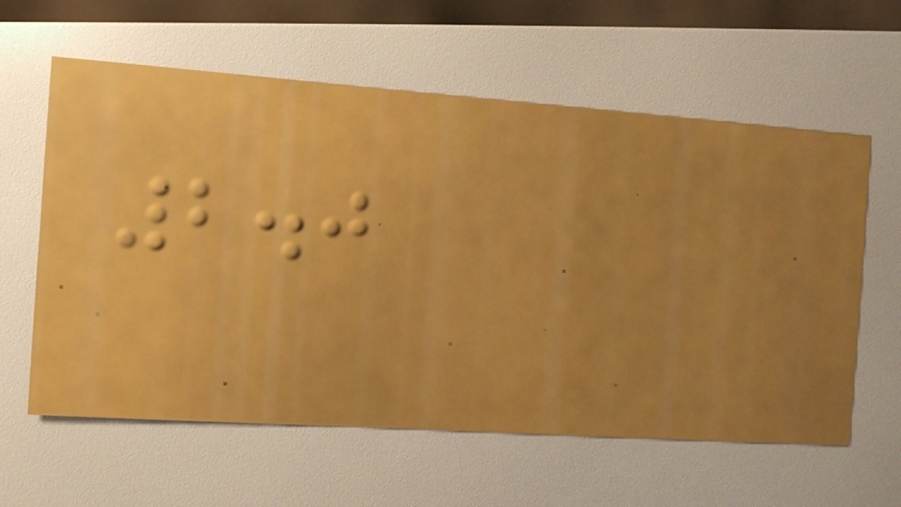2.0
